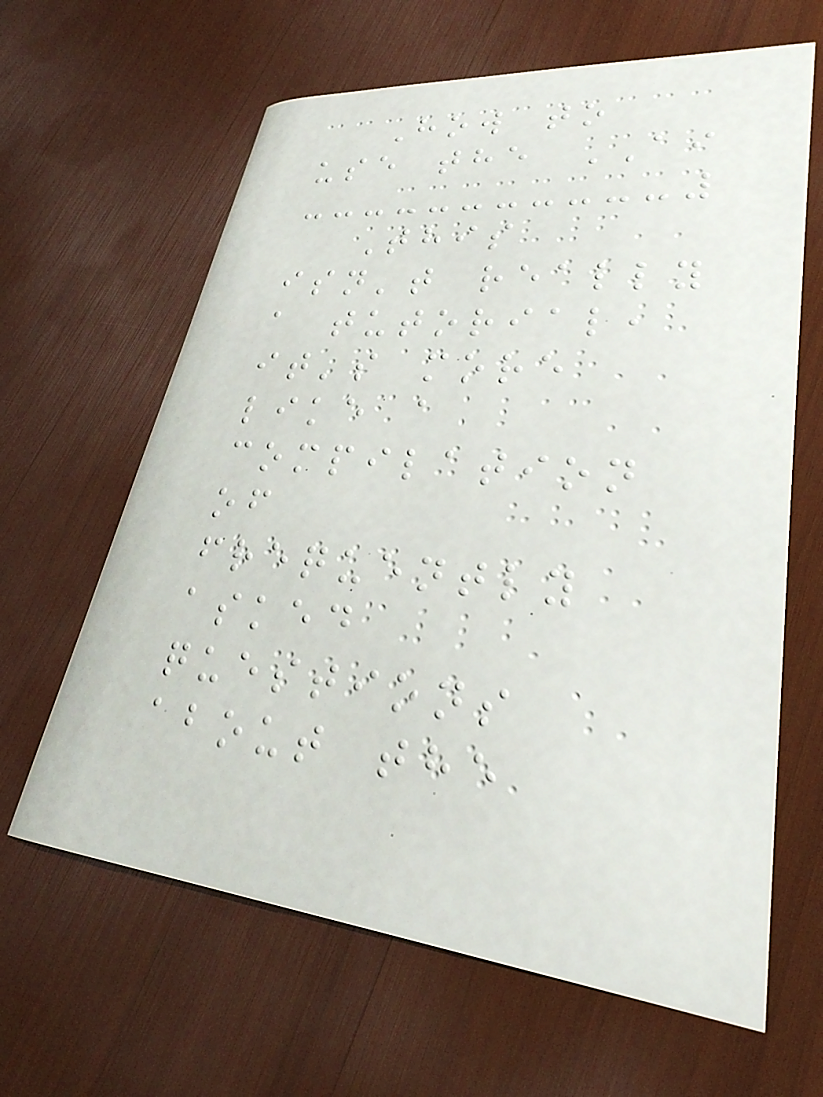How to
use the AI
This
isn't really
a tutorial,
it's more
like a
compilation
of
frequently
asked
questions
about the
